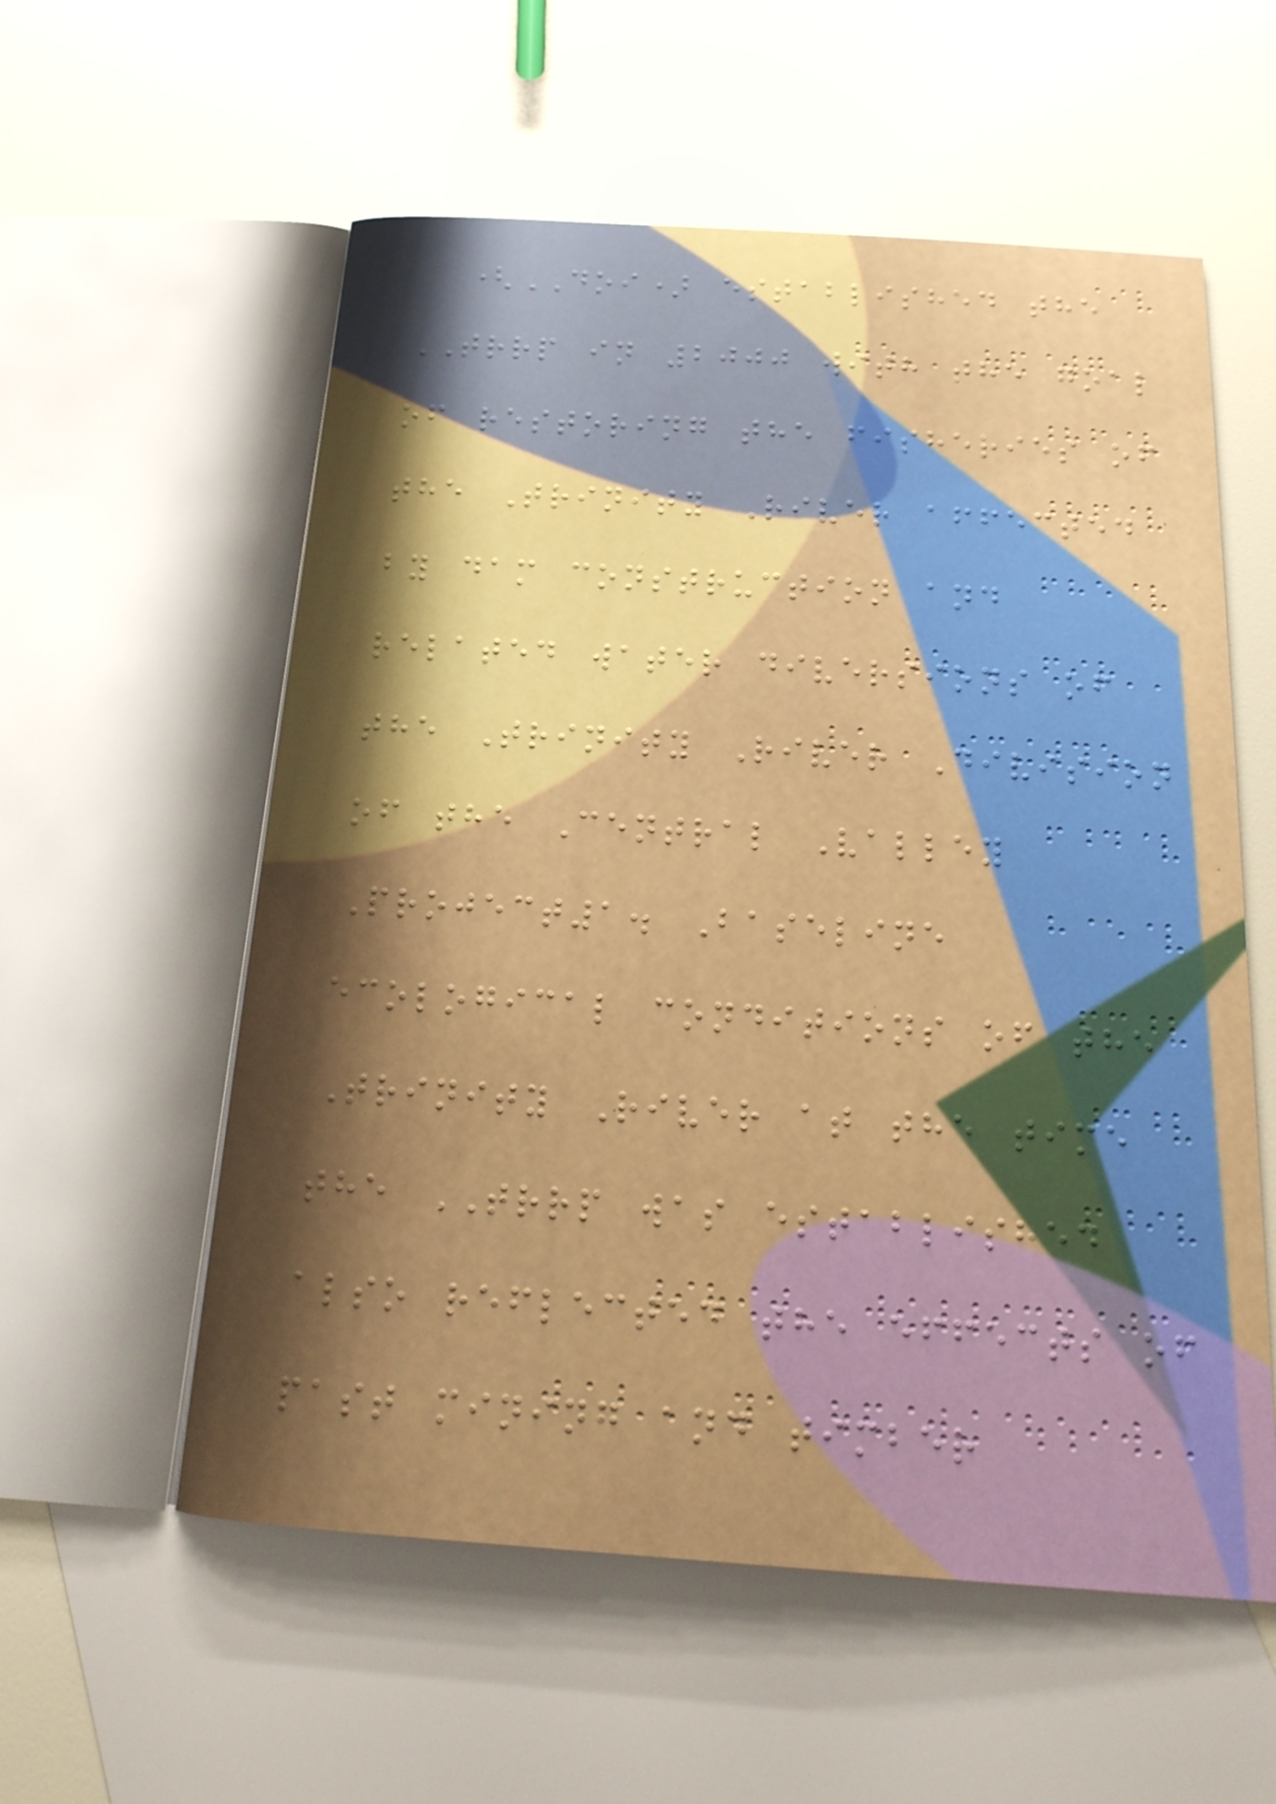(DOI) established the
TRRP in 2000 with the goal
of restoring the fisheries of
the Trinity River affected
by dam construction and
related water diversions of
the Trinity River Division
of the Central Valley
Project1. Baseline
ecological conditions of the
Trinity River at the time
the TRRP was established
also reflected the effects of
past mining and timber
